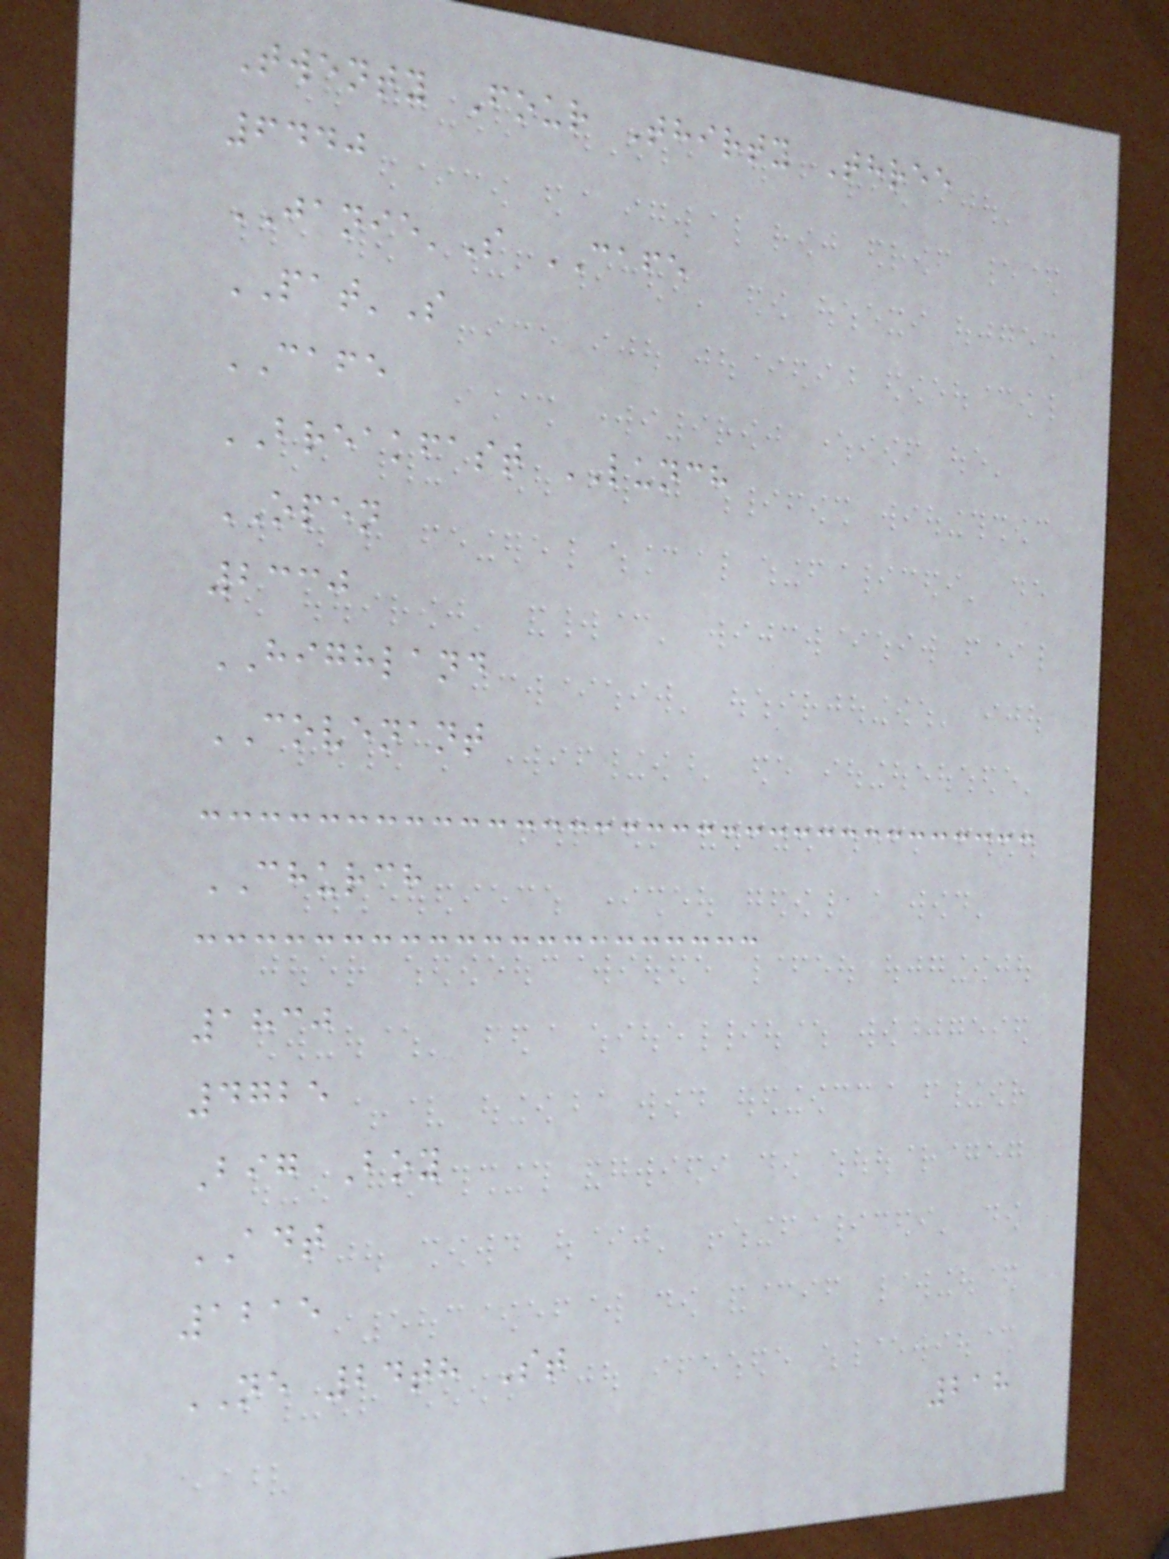Twenty Four Thirty Three
6440
JANIE'S CAFE
PAT'S
CAFE
BREAKFAST LUNCH
OPEN
2330
HIGHLAND
COVENANT
CHURCH
1830
4725
Big Boy
ADT
1215
NE 24th St
218
